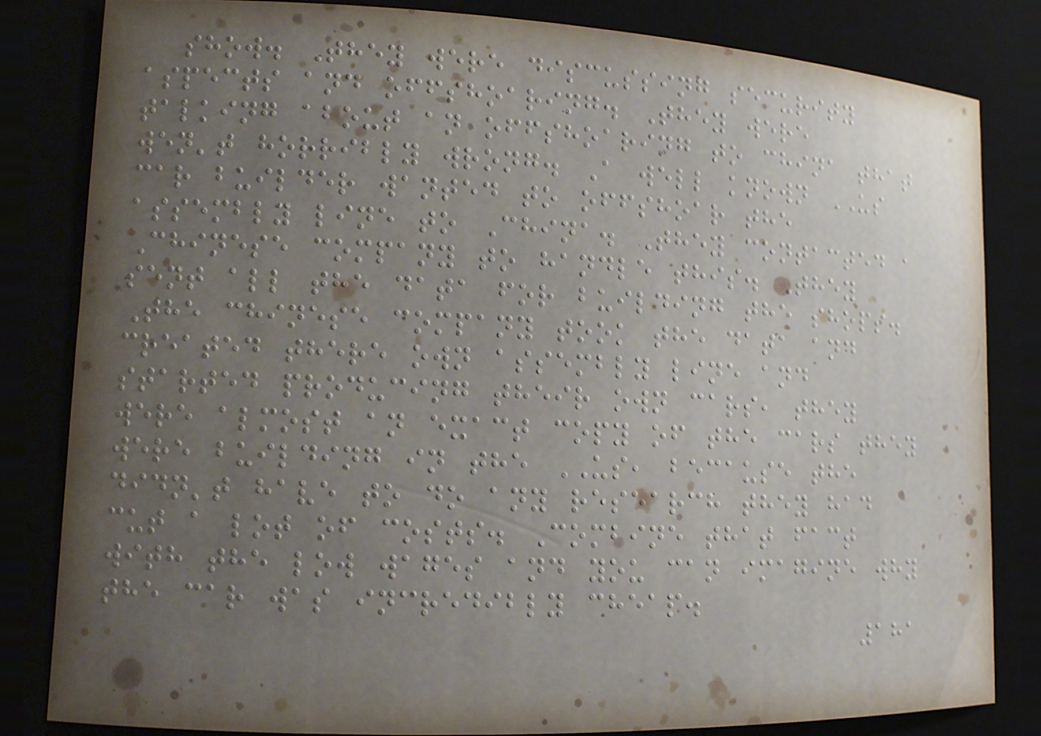show. They were discussing security
aspects and offshoaring. They were
talking about an offshoaring to china that
wen't horribly wrong. A well known US
car builder wanted to offshoar the
assembly line to China. They contacted a
Chinese company to handle this. They
sent all the data for building the shops.
The chinese company took the data and
created there own assembly line and
started producing their own cars, they
were almost an exact copy of the cars they
were building in the US, because the
didn't have to do any research they had
cut a lot of costs. Combine that fact
with the low wages and you can imagine why
the car was incredibly cheap.
181
